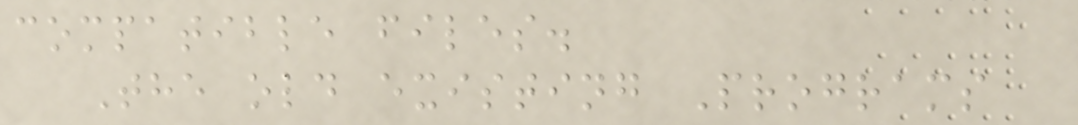compatible files.
The old existing Programs
